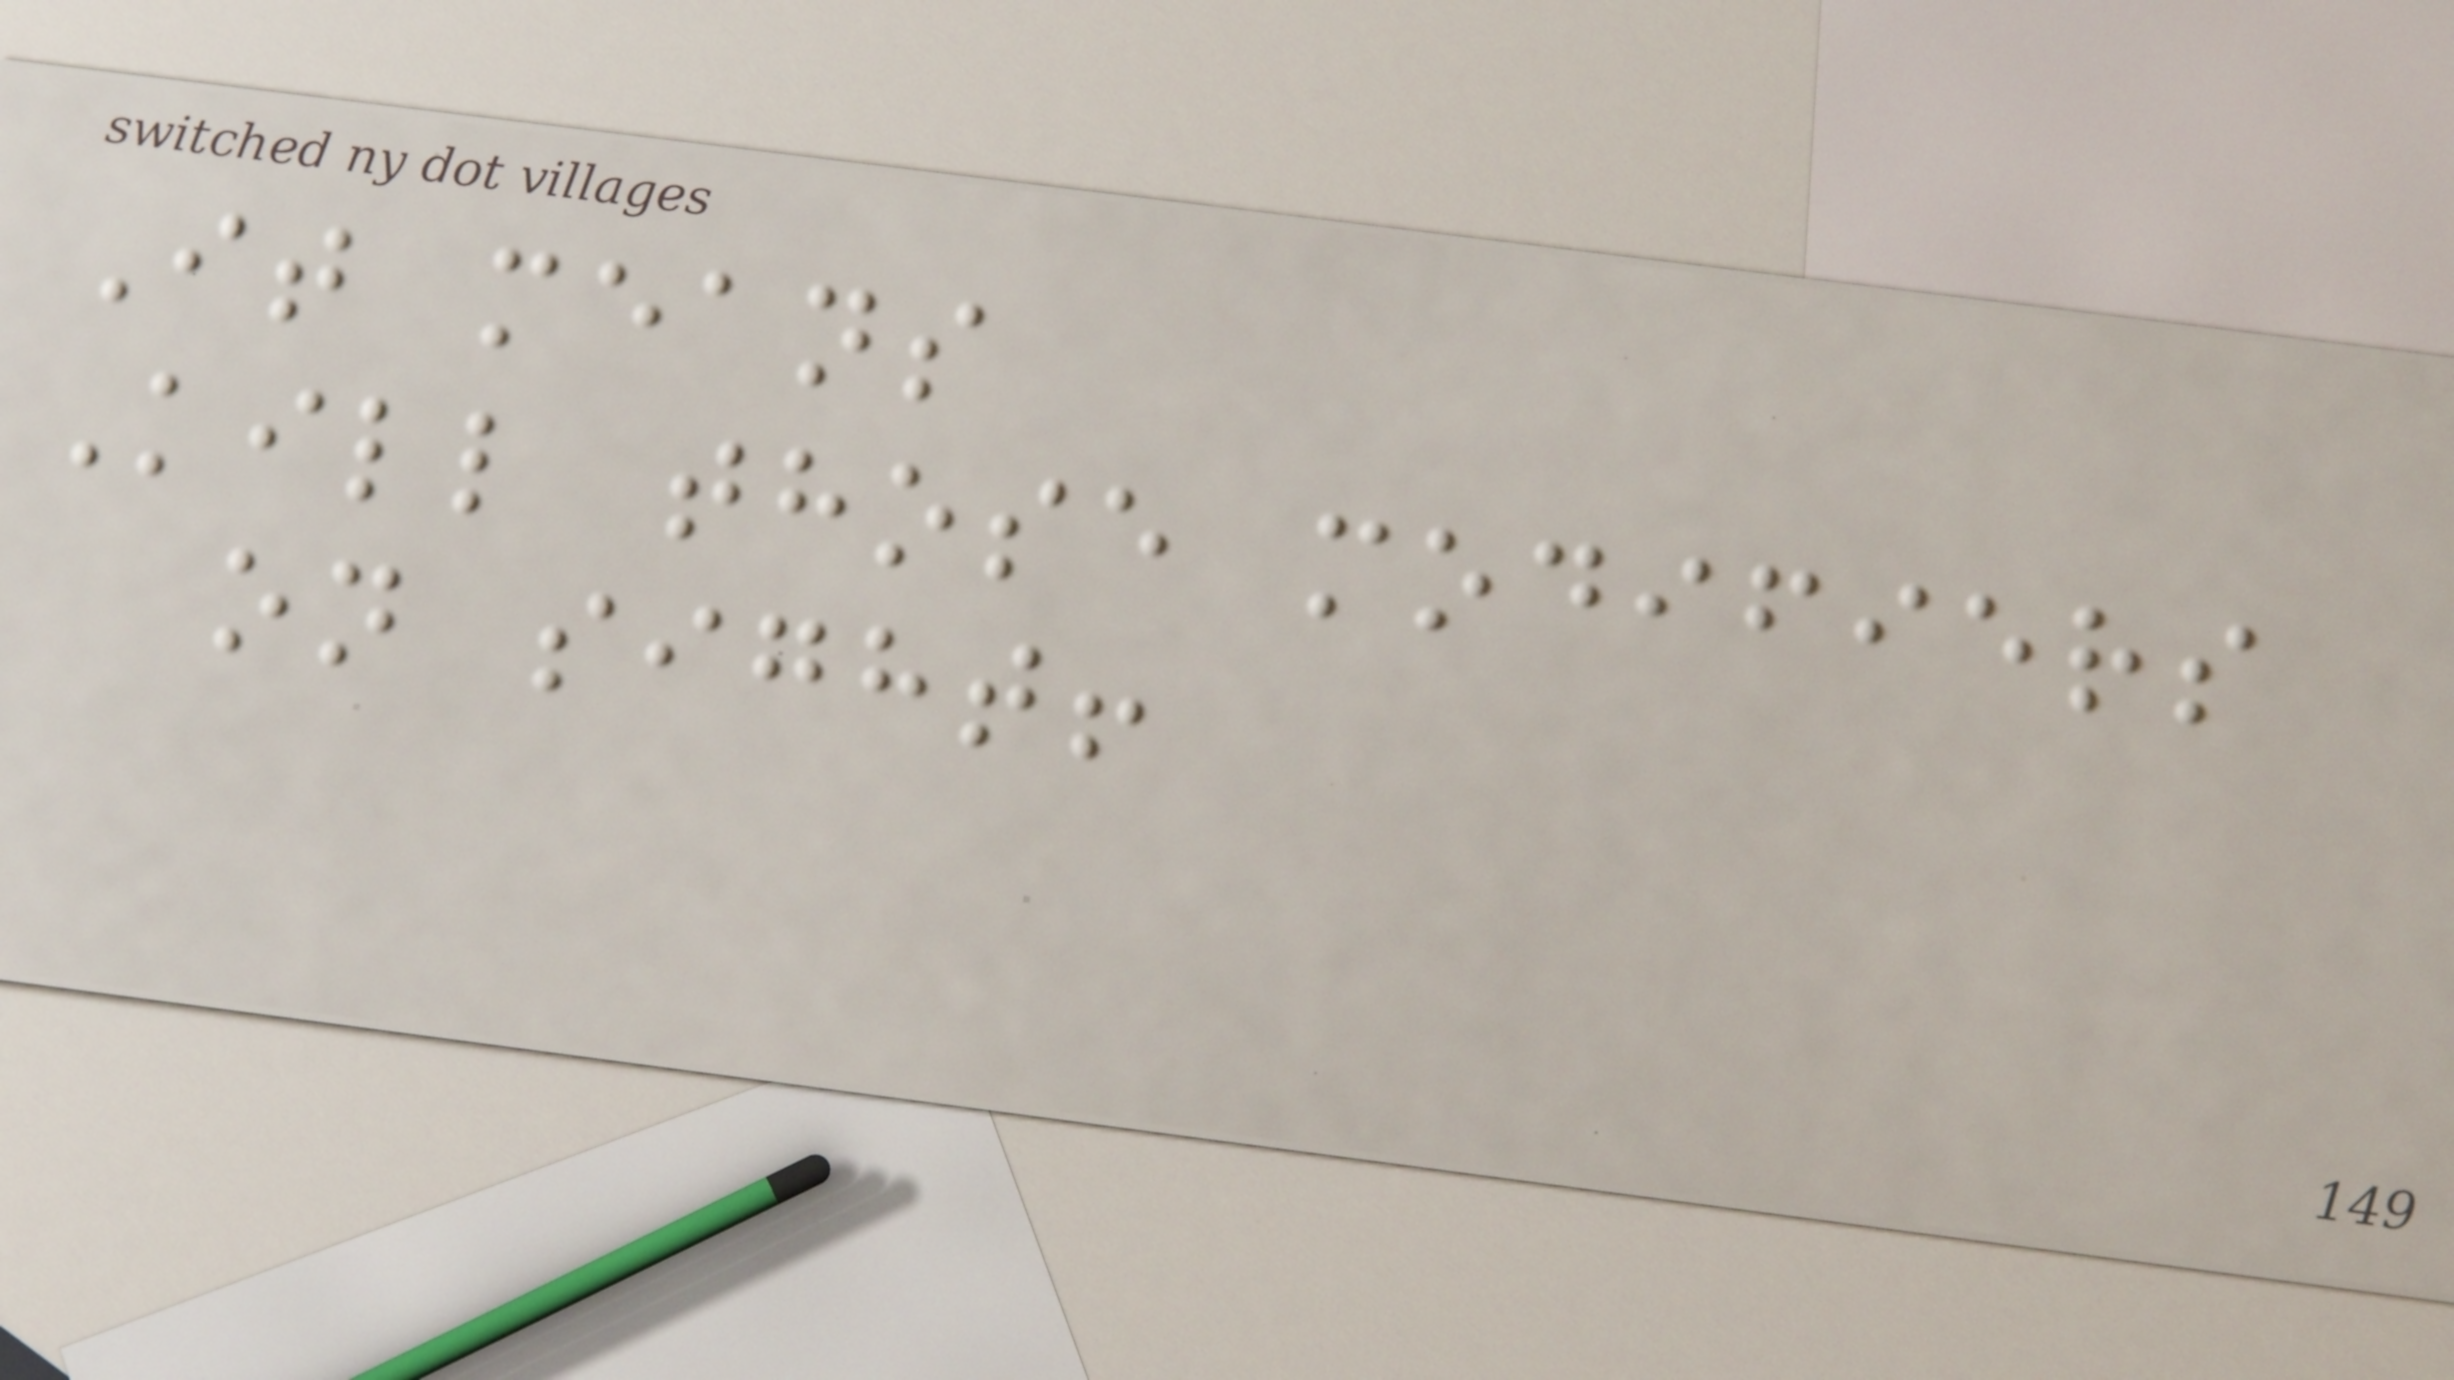It means
Kill those modifiers
on sight!
